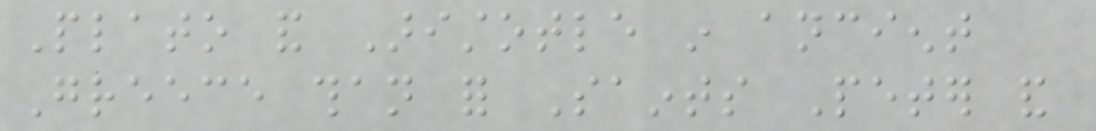Plato and Aristotle in ancient
Greece than for Saints Peter and
